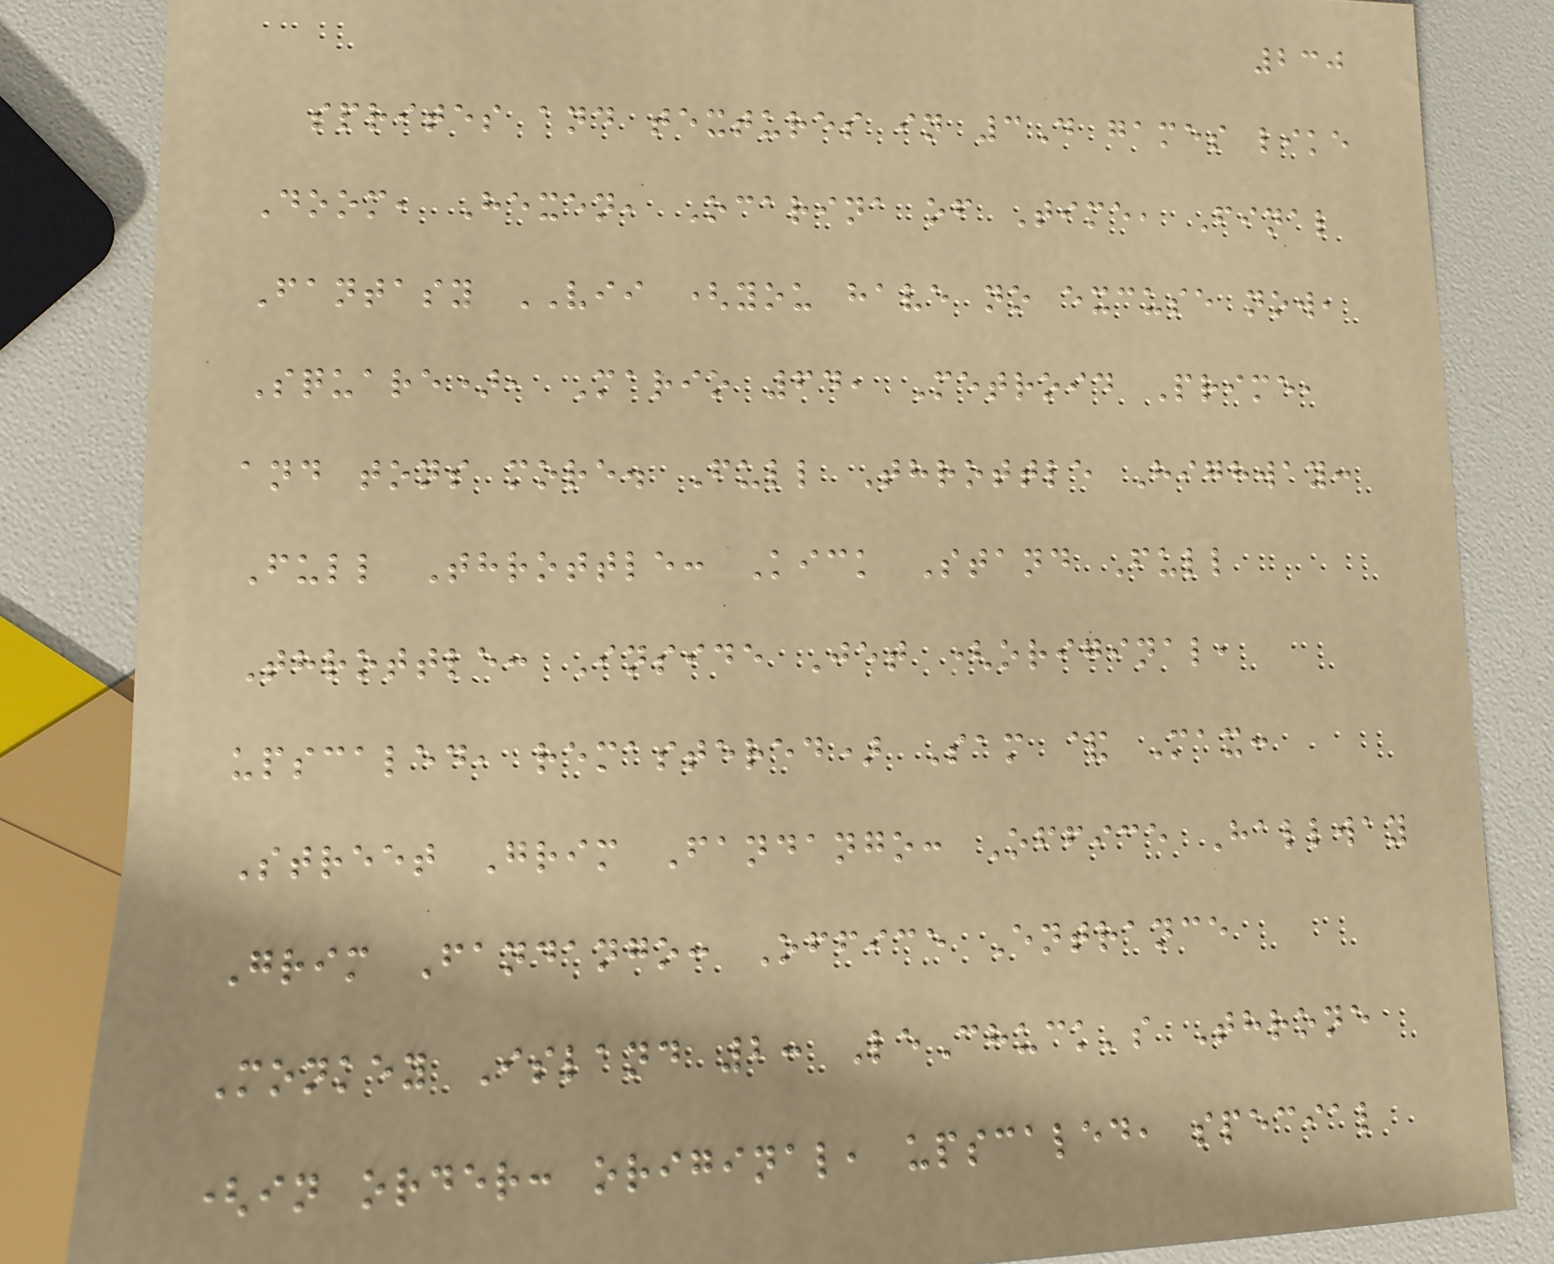230
sprites and textures in 3D games like
Doom, Hexen, Ocarina of Time, Final
Fantasy VII (you have no excuse now,
Square), Mario 64, Metroid Prime,
and tons more. Full Throttle Highway:
Full Throttle: Kick Stand Full
Throttle: Inside Jet (original,
upscaled, remastered) Sam & Max:
Street Grim Fandango: Office Hallway
Grim Fandango: Office Entrance
Monkey Island 2: LeChuck's Throne
(in order: original, upscaled, special
